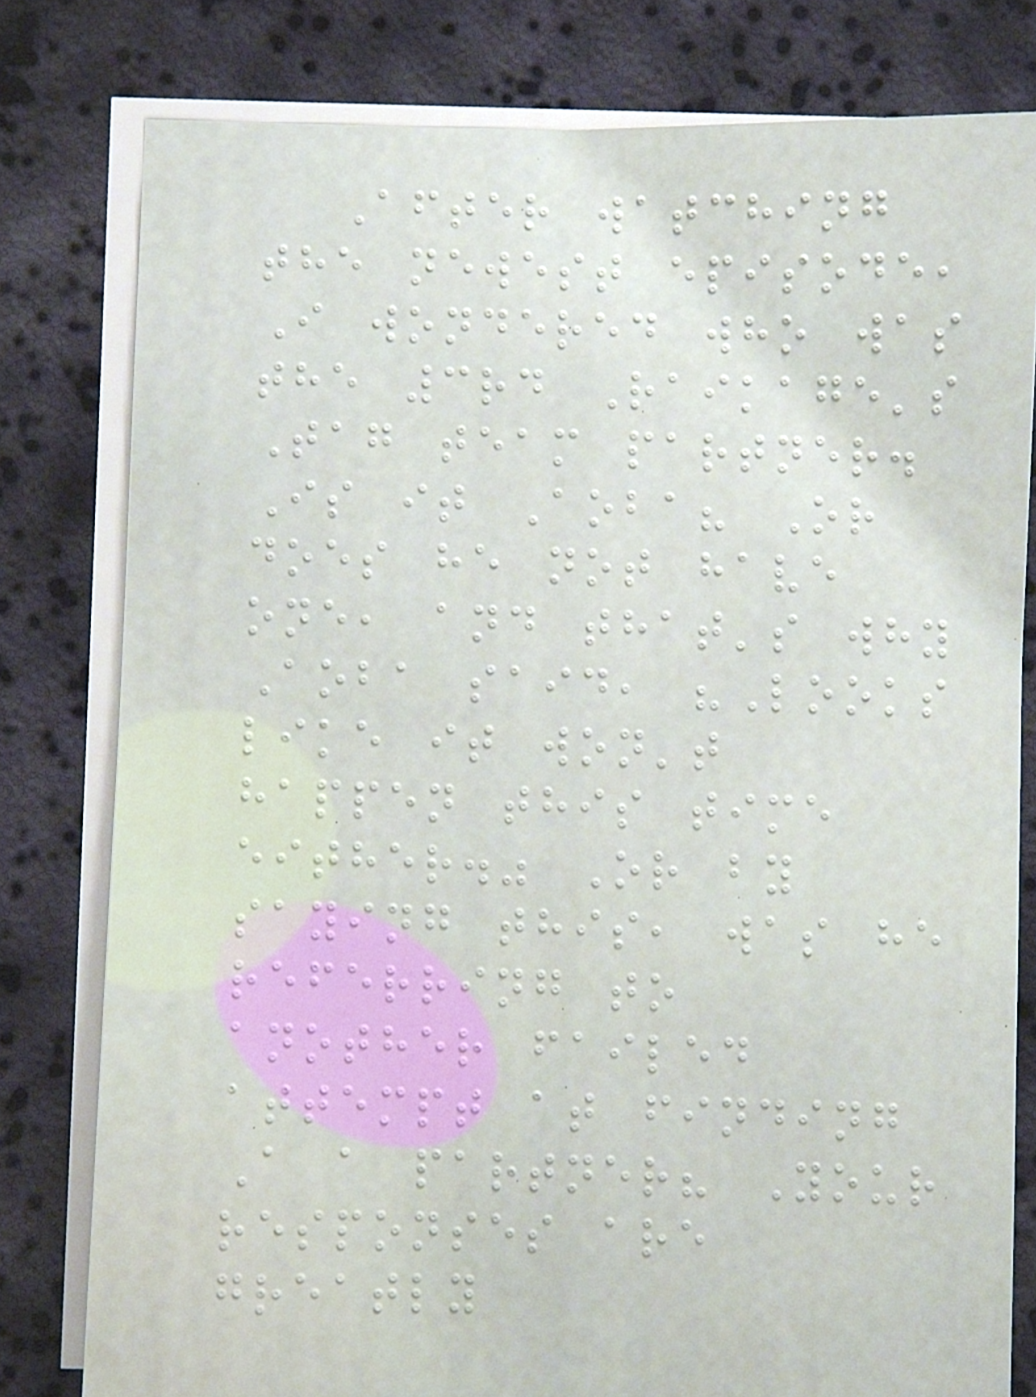After watching
the newest episode,
I wondered who was
the 3rd Raikage's
Tag team partner.
Is it Aoba? Or
does he not have
one, and that's why
Aoba said, "Looks
like it won't
happen this time
either." Or by
saying this, was he
referring to
another failed
attempt at finding
A a partner? Your
responses are
greatly
